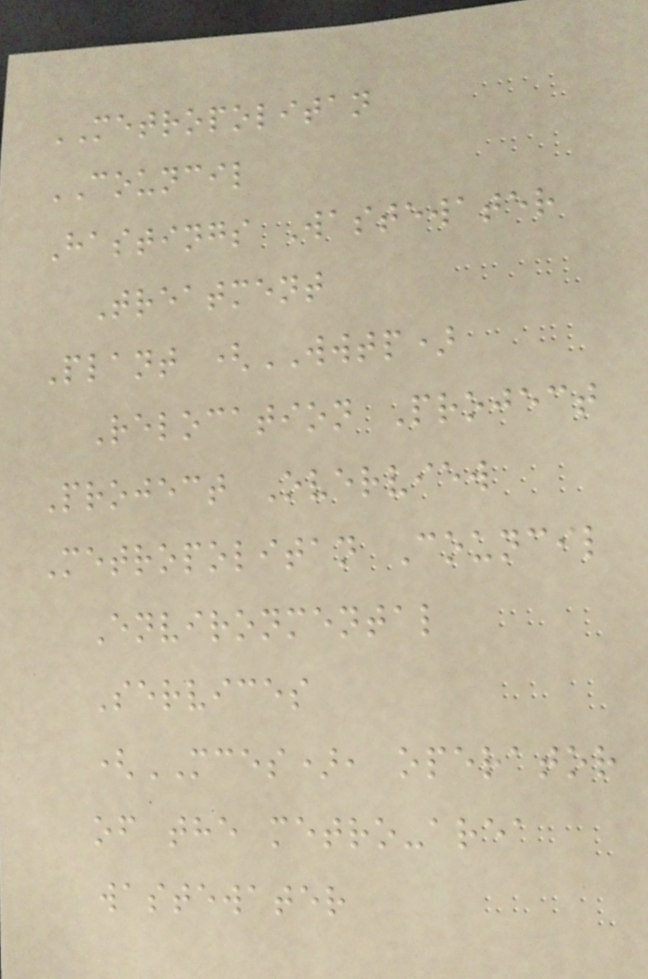METROPOLITAN
COUNCIL
Hastings Wastewater
Treatment
Plant (WWTP)
Relocation Project
Project Overview
Metropolitan Council
Environmental
Services
(MCES), operator
of the metro-area
wastewater
